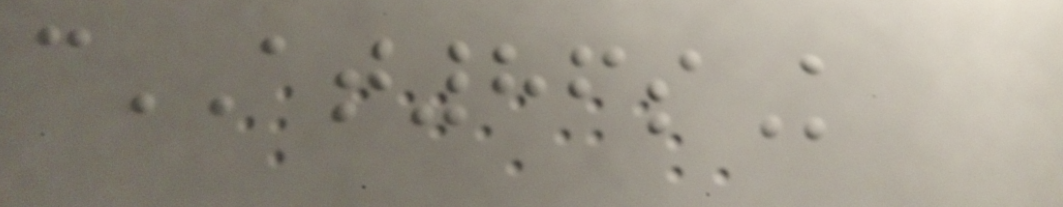cAT86sK
